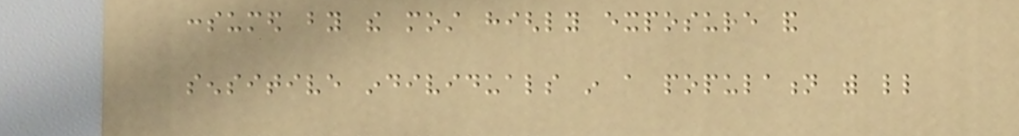consumed by the most highly exposure and
sensitive individuals in a population with little
